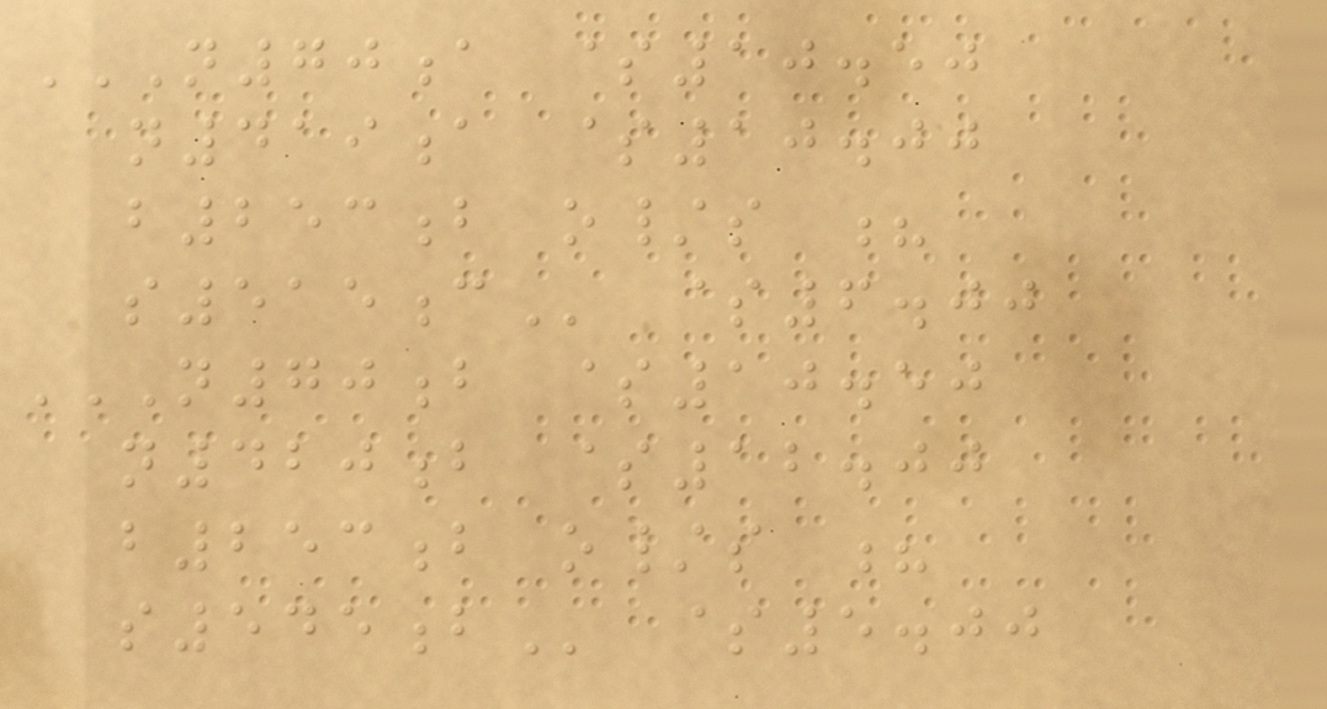N70A $10.50
N419A $10.00
B253B O/S ?
S515C $6.00
N70B $10.50
N420B $12.00
B253B O/S ?
S545B $5.00
